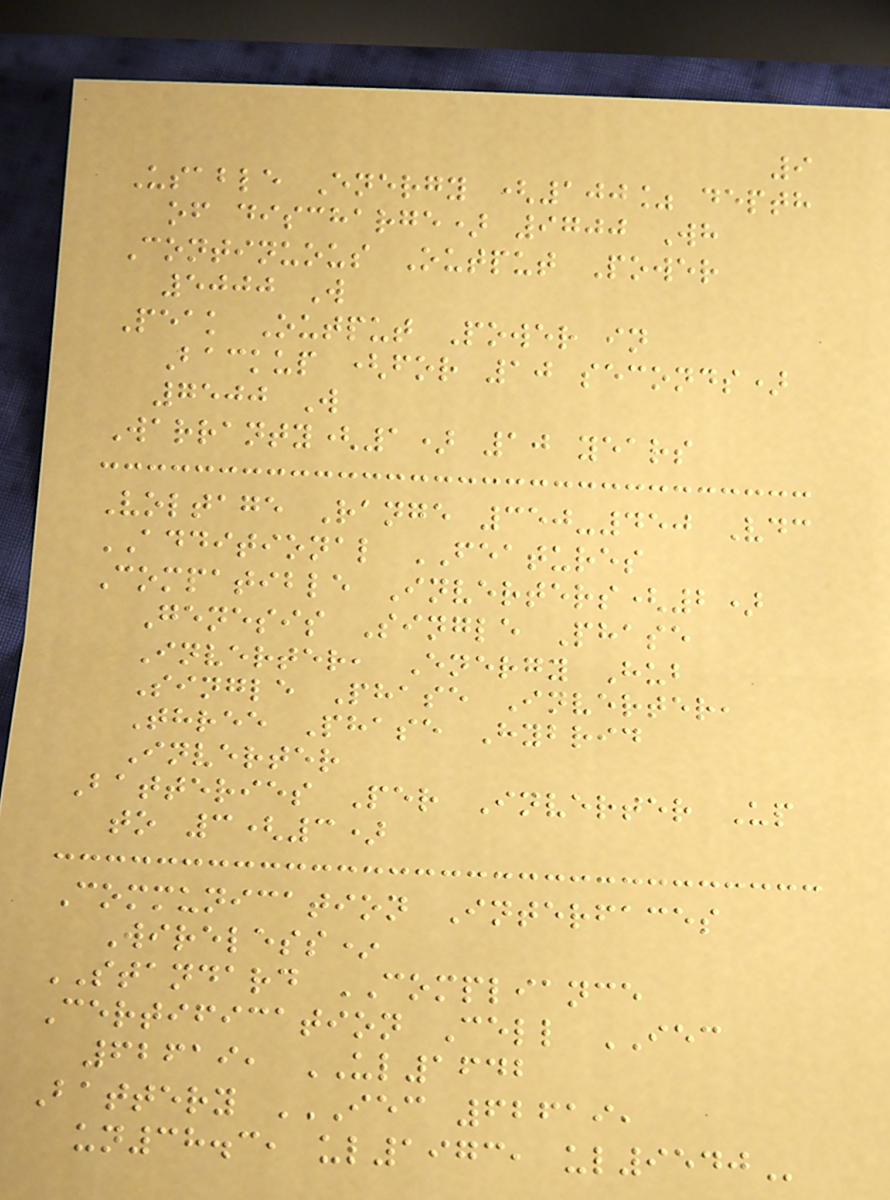9
Usable Energy (100% depth
of discharge) 9700 Wh
Continuous Output Power
5000 W
Peak Output Power in
Backup (for 10 seconds)
7500 W
Warranty(1) 10 years
Voltage Range 350-450 Vdc
ADDITIONAL FEATURES
Compatible Inverters(2)
Genesis Single Phase
Inverter, Energy Hub
Single Phase Inverter,
Three Phase Hybrid
Inverter
Batteries Per Inverter Up
to 3(3)
Communication Interfaces
Wireless*
STANDARD COMPLIANCE
Certification Cell IEC
62619, UL1642
Battery IEC 62619,
UN38.3, UL1973, UL9540
